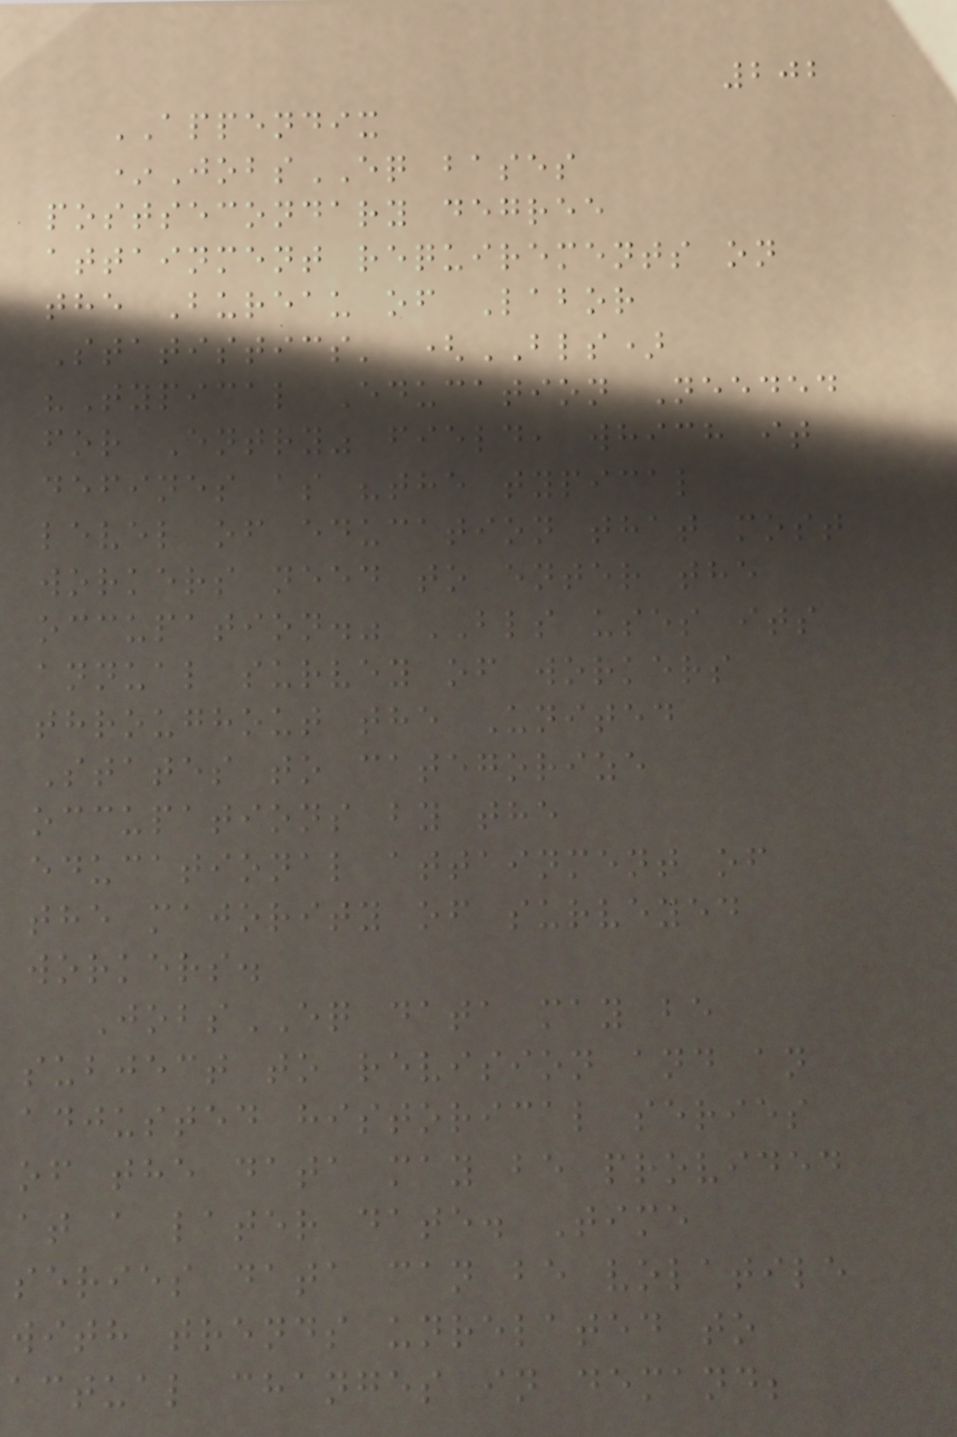202
APPENDIX
*JobsEQ bases
postsecondary degree
attainment requirements on
the Bureau of Labor
Statistics' (BLS)
"Typical Education Needed
for Entry" field, which it
defines as "the typical
level of education that most
workers need to enter the
occupation." BLS uses its
annual survey of workers
throughout the United
States to categorize
occupations by the
educational attainment of
the majority of surveyed
workers.
JobsEQ data may be
subject to revision and an
adjusted historical series
of the data may be provided
at a later date. Time
series data can be volatile
with trends unrelated to
actual changes in demand;
